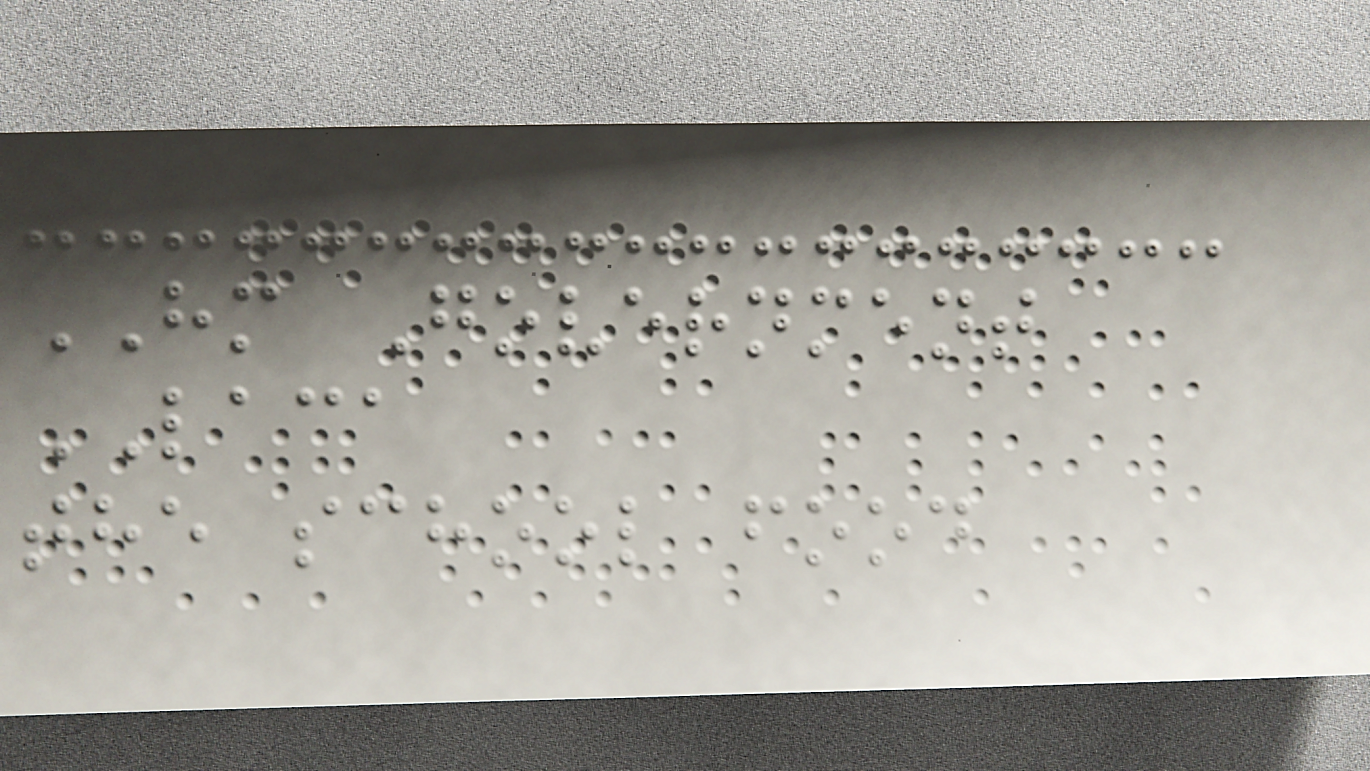HM Government
LACA
the school food
